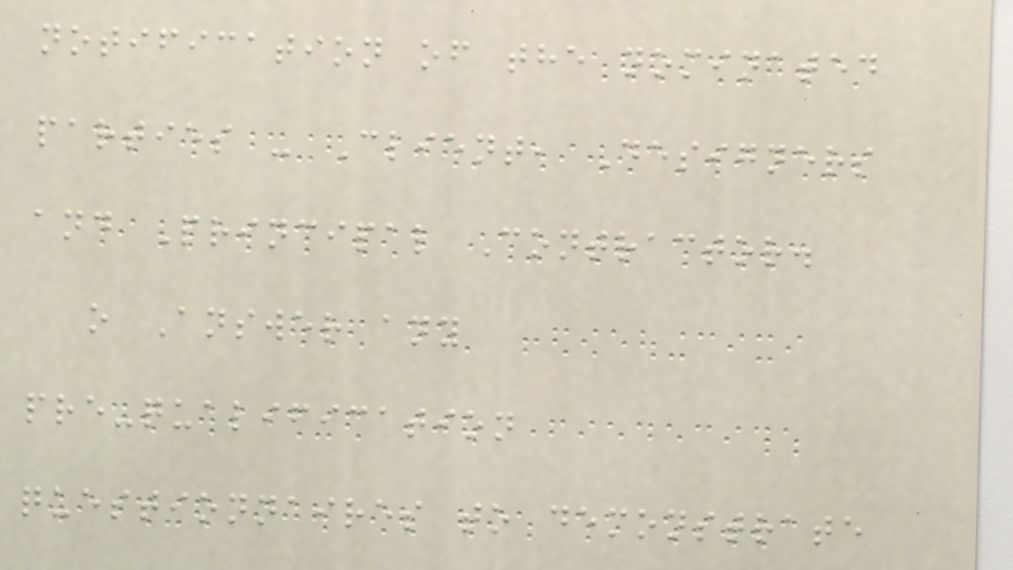notification of the nominated
parties - Client, Designers
and Principal Contractor.
o Answer any
pre-qualification
questionnaires to demonstrate
